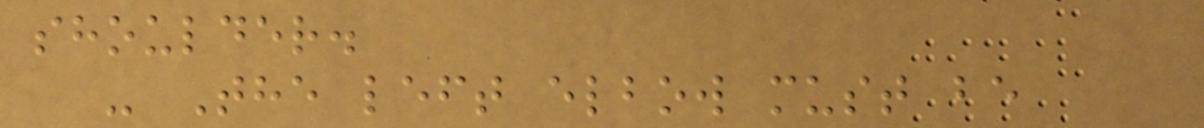shoulder.
- The left elbow must be
